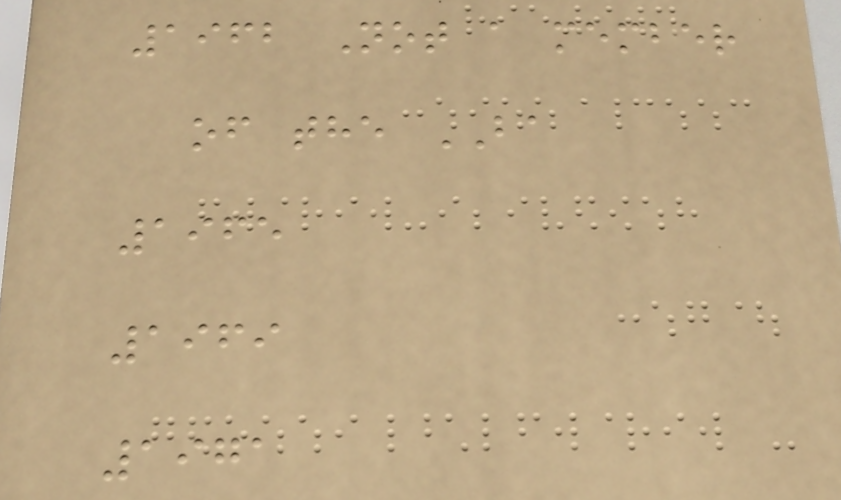1962 Not a member
of the BA
1965
1969
1971
